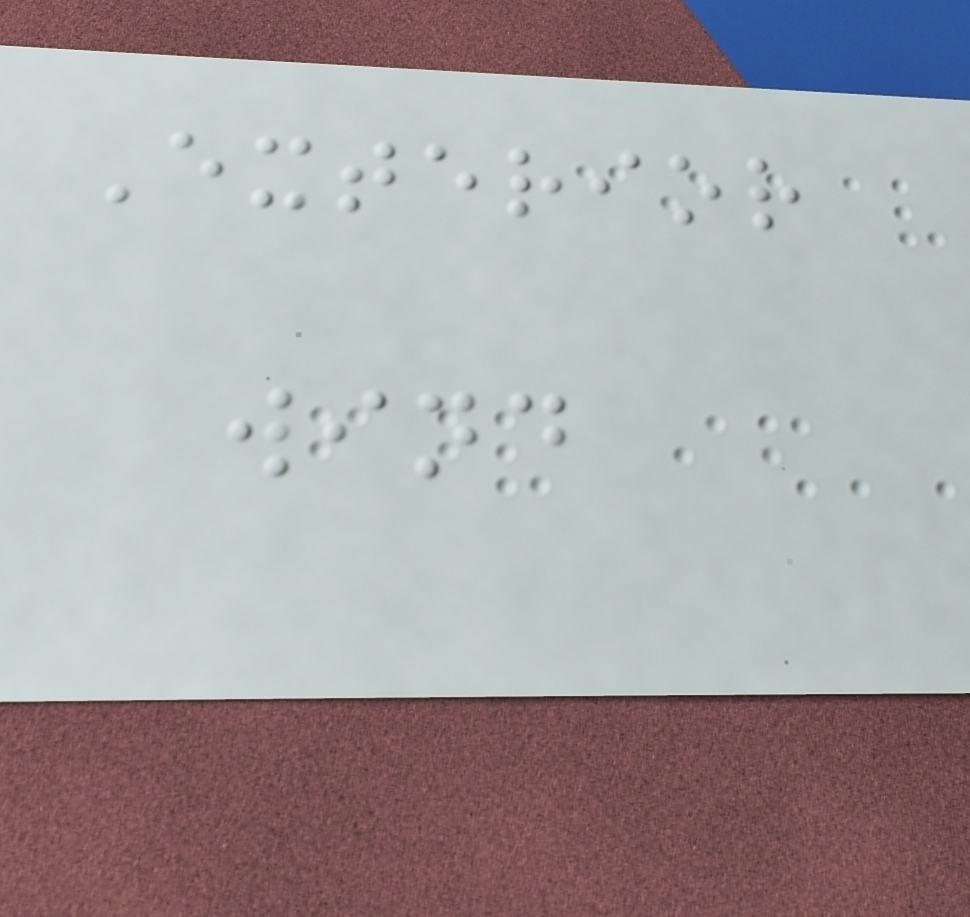Exterior
wind
